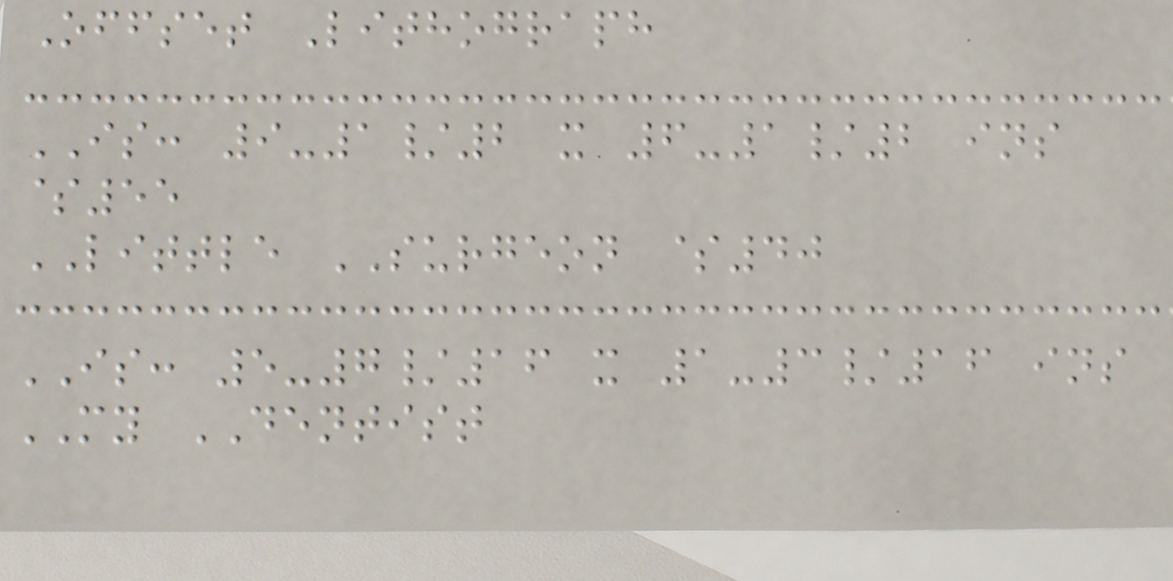Offset Lithograph
IS: 9-1/2 x 6-1/2 ins
$55
LITTLE SURGEON $40
IS: 5-7/16 x 1-3/16 ins
MY DENTIST
